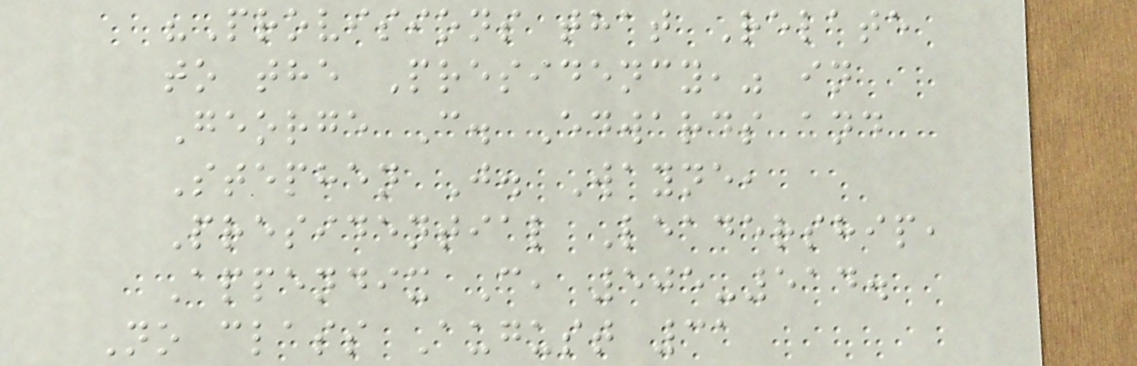"Provisions that Relate
to the Presidency," in
George C. Edwards and
Stephen J. Wayne,
Presidential Leadership,
Appendix C, 505-514.
No class August 31
